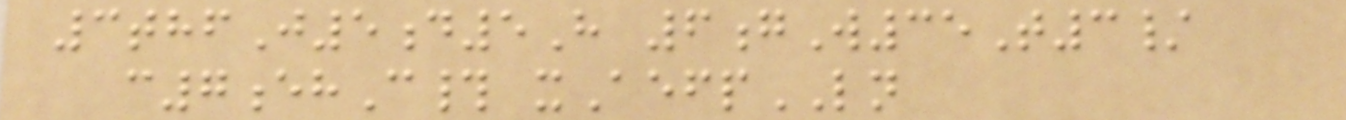3thfJ5d5H 6gW35T3/
c7ehC# xAefpLN
